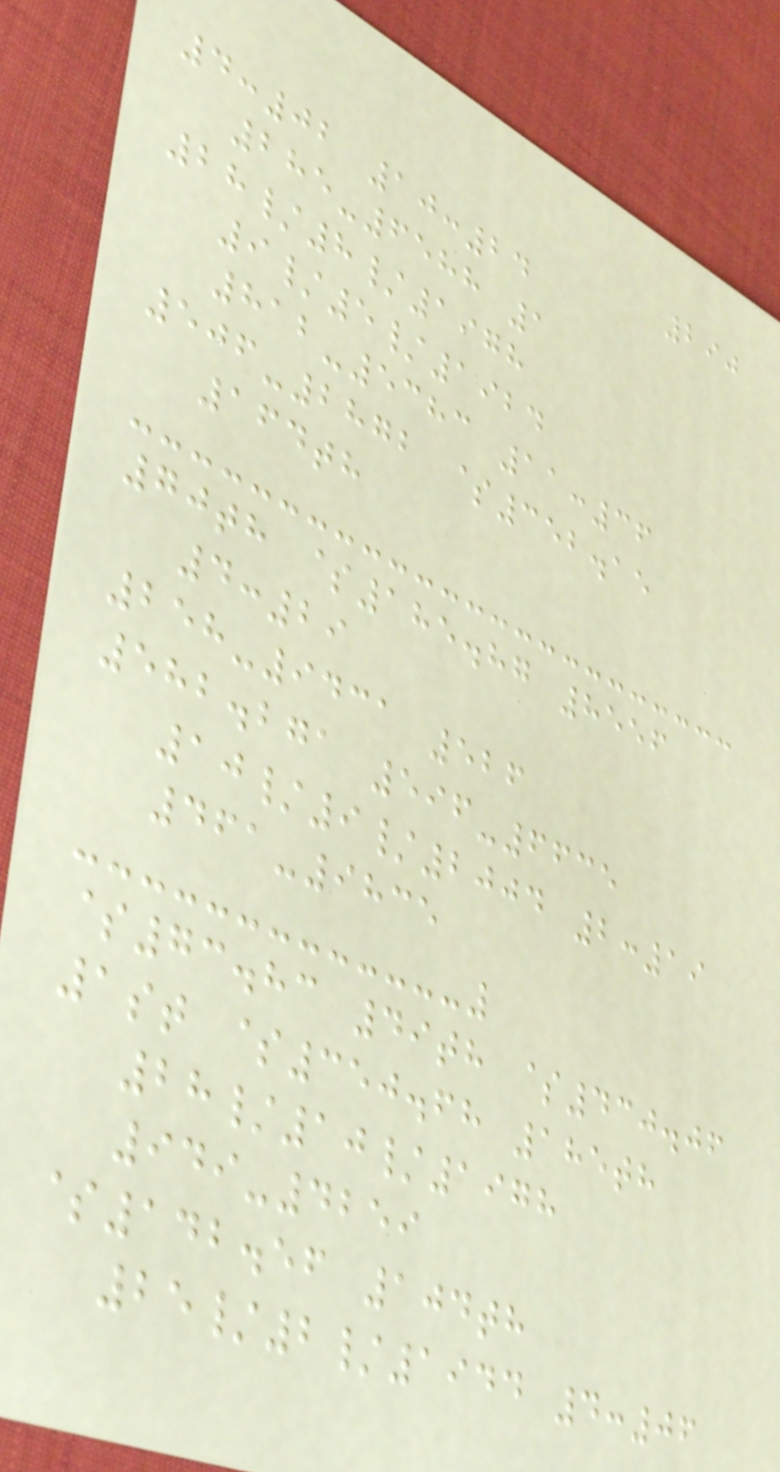290
4:02 10:24
285-6588 1
28/8/1978
9/5/1924
812-5383 11:36
506-2872 $352.15
164th
70th $185.87 8556
4:29
258-9431 526
582.271 596-6635
10/9/2004 2:19
461-9835
$73.83 49th $430.06
1st $350.68 185th
28/10/1978
949-4259
$142.56 104th
25/2/1944 4:06
